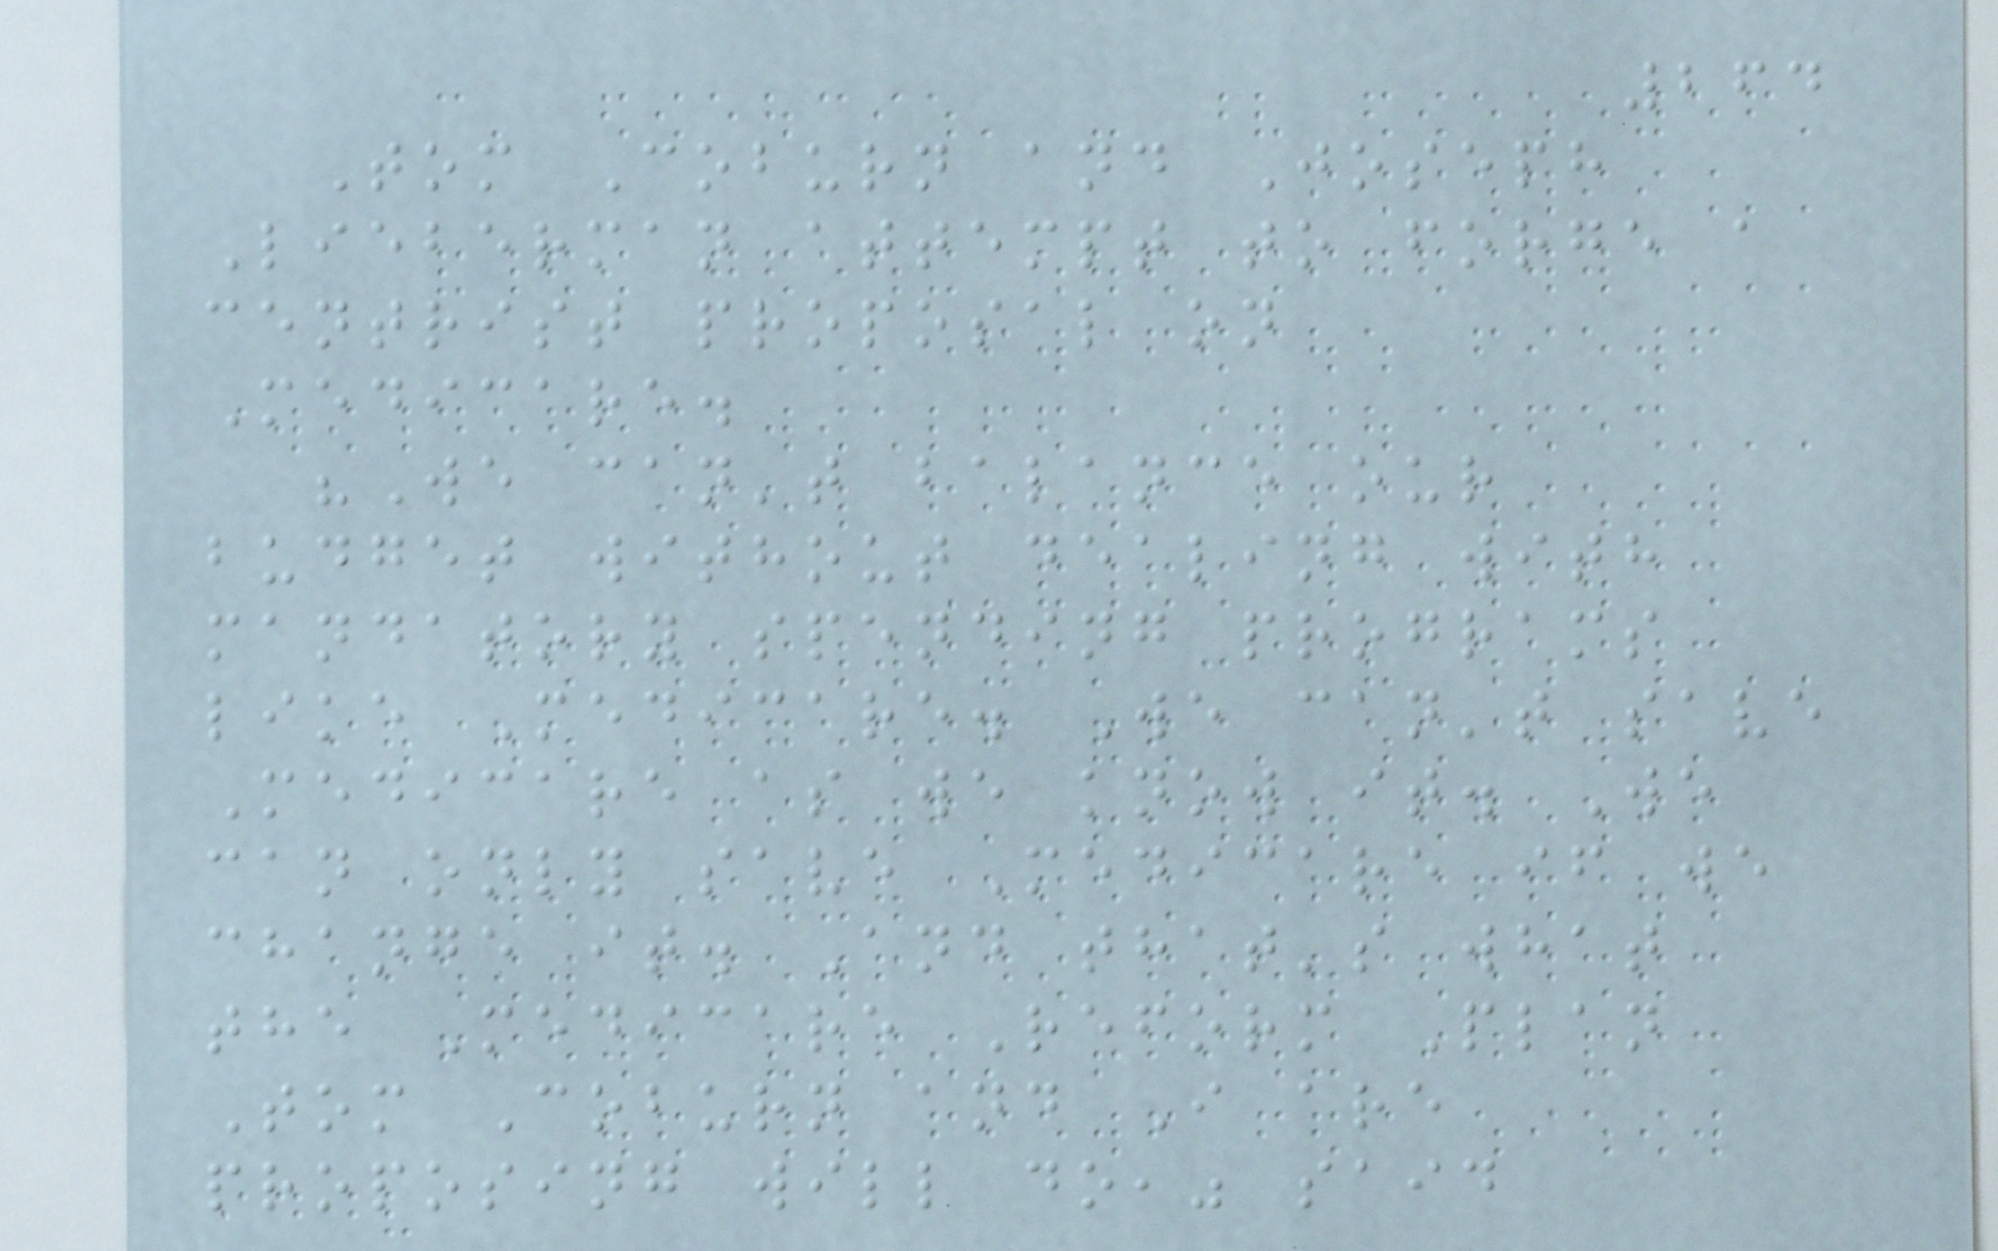264
Tom Coburn and Joseph
Lieberman attempt to forge a
centrist proposal on
Medicare.
"We can't balance our
budget without dealing with
mandatory spending programs
like Medicare. We can't save
Medicare as we know it. We
can only save Medicare if we
change it. And that's what
the Medicare Reform Plan
Tom Coburn and I are
proposing will do," said
